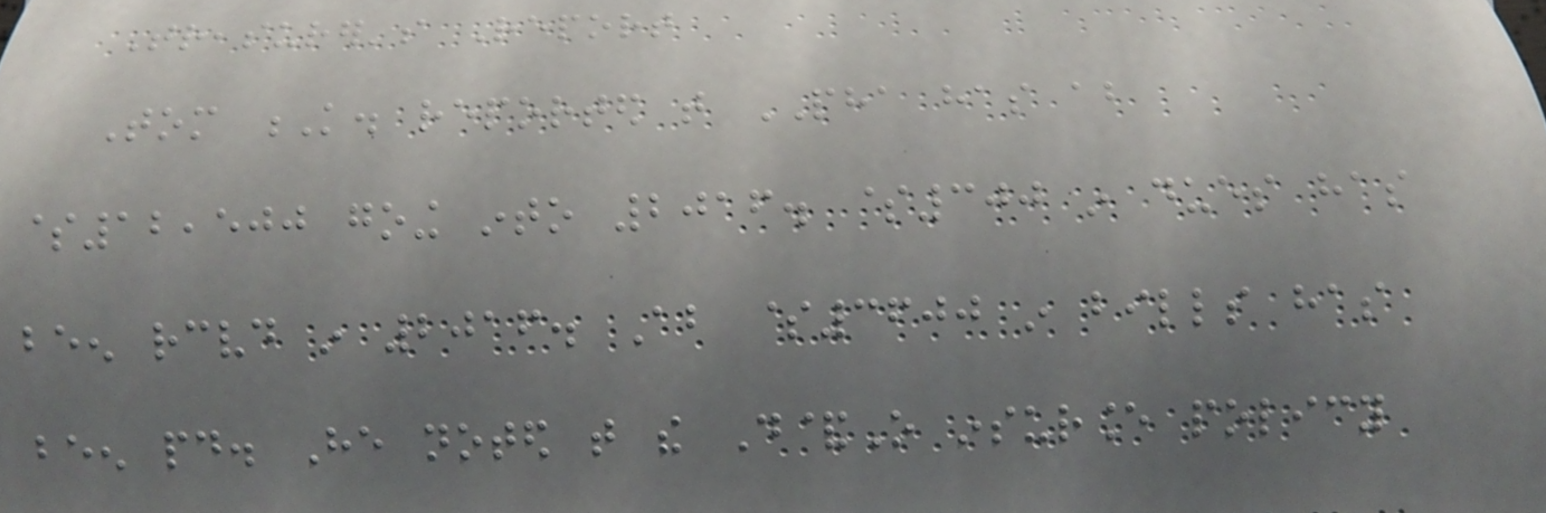Treasurer's Report
Tom K. reported that PHA has about
$12,500 going into 2016. $300 in dues has
been received in 2016. About $3600 in bills has
been paid. He noted that the D&O insurance policy
